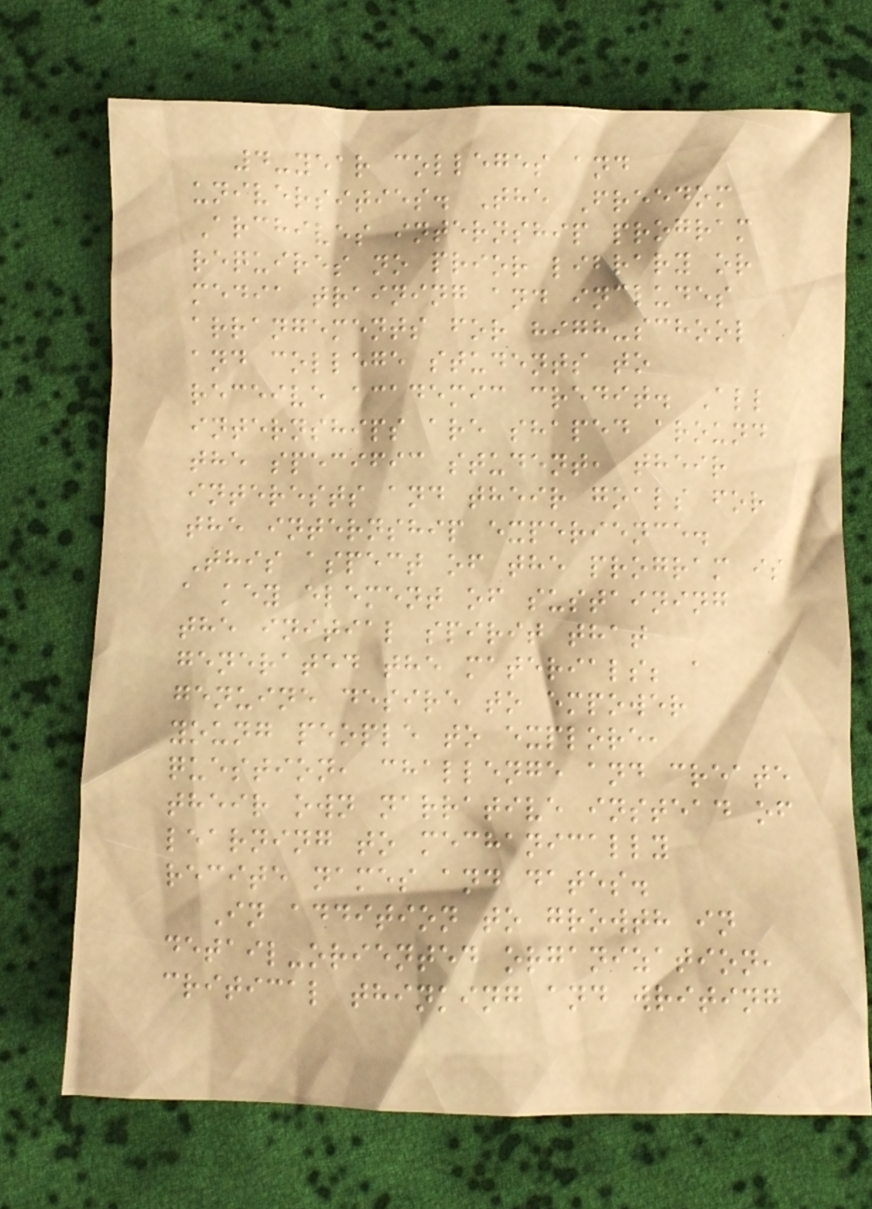4-year colleges and
universities. The Freedom
Archives internship program
requires no prior library or
media training and includes
arrangements for high-school
and college students to
receive academic credit. All
internships are shaped around
the specific student, their
interests and their goals for
the internship experience.
This aspect of the program is
a key element of sustaining
the initial spirit that
generated the materials; a
genuine desire to empower
young people to explore,
question, challenge and create
their own narrative instead of
learning to mechanically
recite names and dates.
In addition to growth in
detail-oriented organization,
critical thinking and writing
